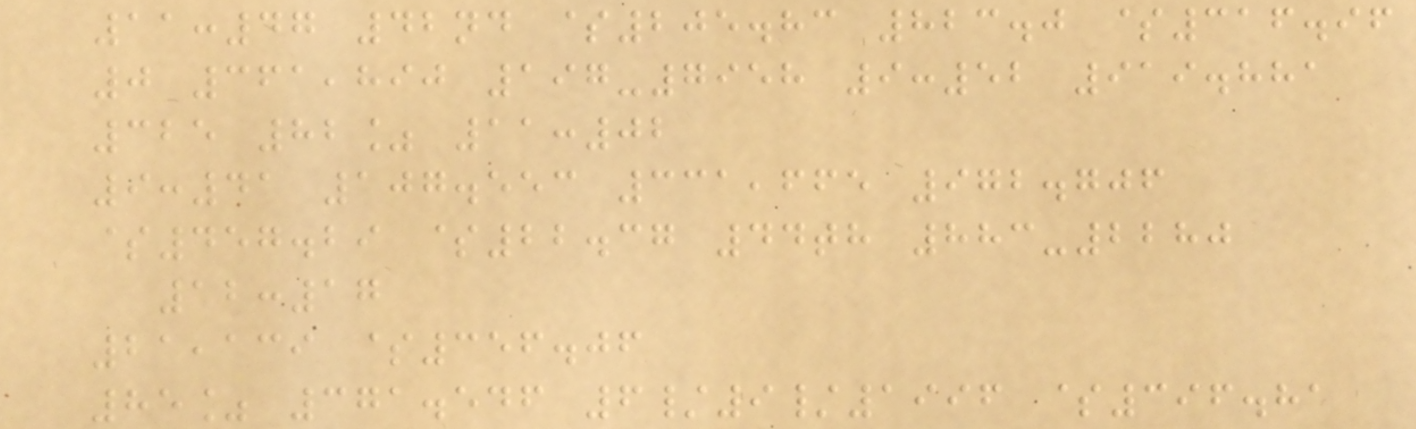11:47 42nd $205.83 823.0 $316.96
0 361,890 197-7958 9:52 919.881
325 82% 11:02
9:41 107.553 331,665 972.706
$457.29 $22.37 44th 883-2280
12:17
21,139 $356.06
85% 371.546 6/9/1996 $396.81
